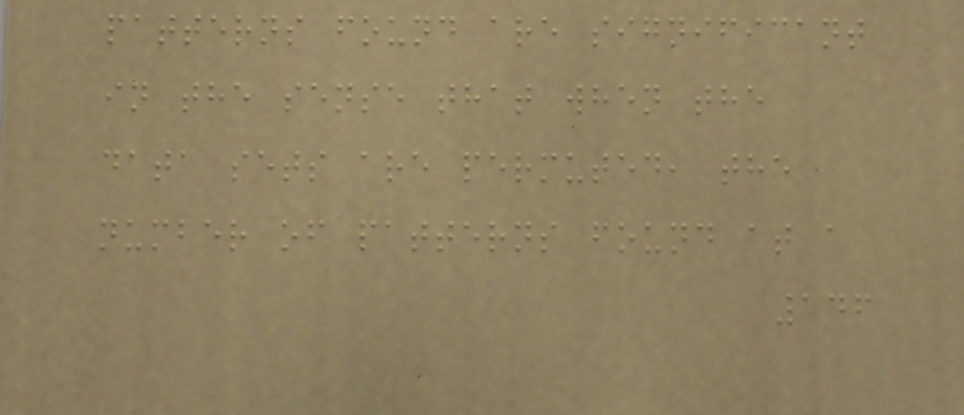patterns found are significant
in the sense that when the
data sets are permuted, the
number of patterns found at a
146
